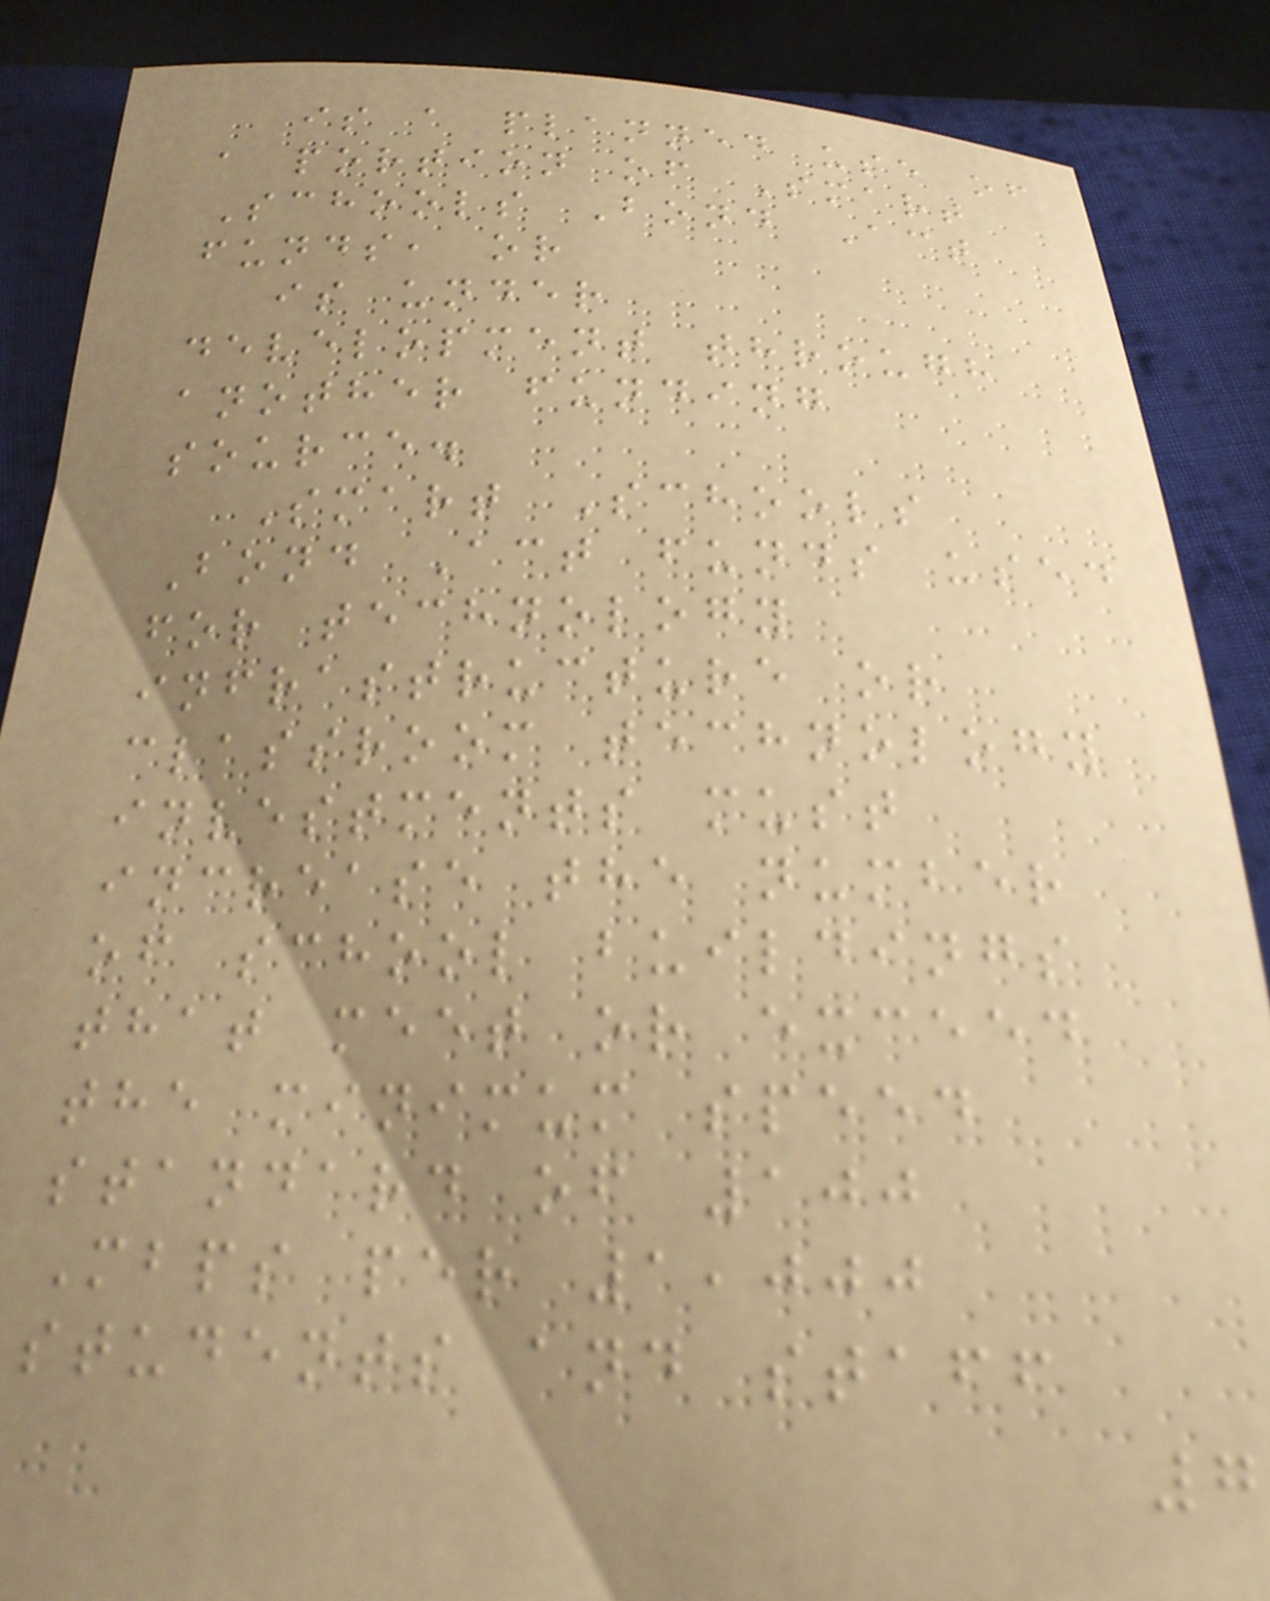is a planned use of
a portion of Smart
Schools Bond Act
funds, or
is under
development through
another funding
source.
Smart Schools
Bond Act funds used
for technology
infrastructure or
classroom technology
investments must
increase the number
of school buildings
that meet or exceed
the minimum speed
standard of 100
Mbps per 1,000
students and staff
7
